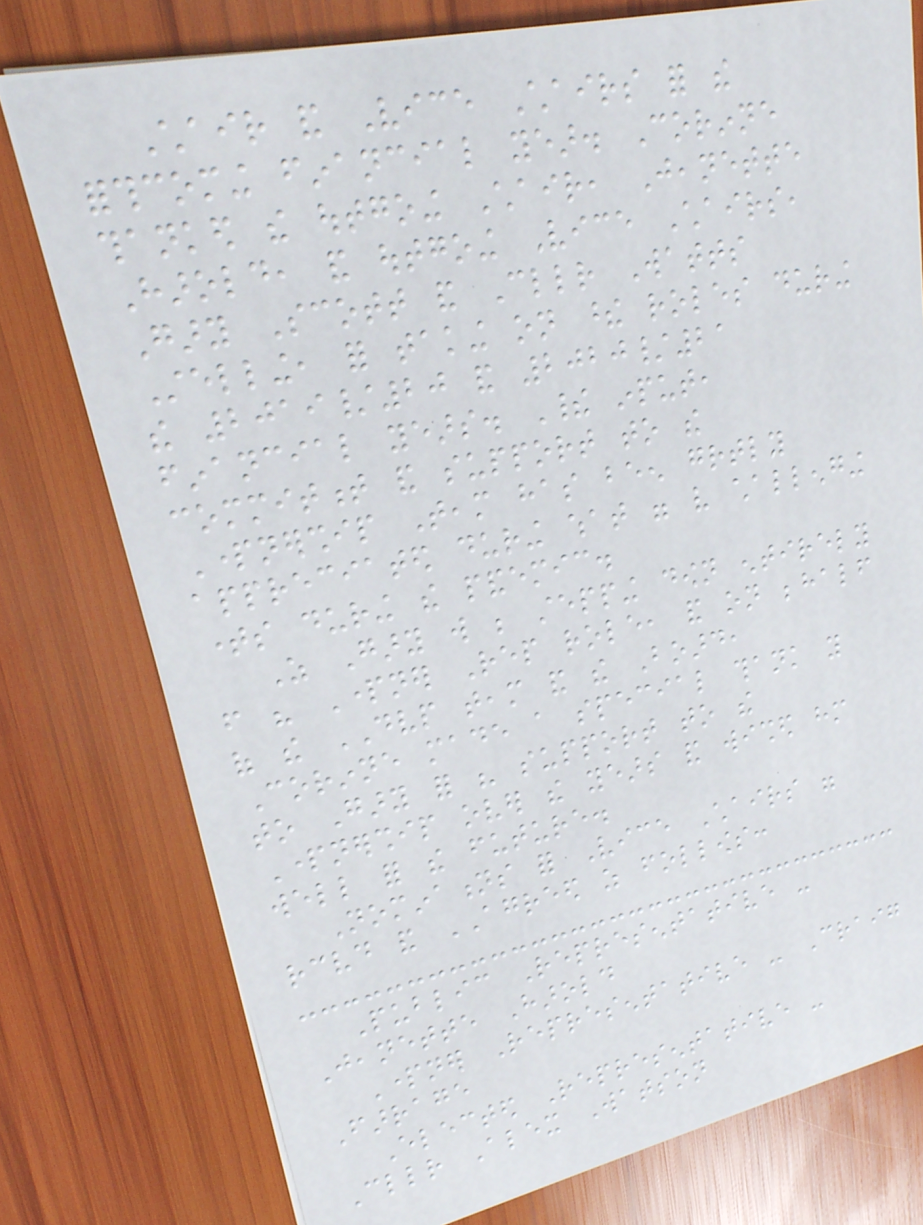Chair and Vice Chairs for the
forthcoming financial year. Corinne
thanked the outgoing Chair, Jeanette
Harold, and outgoing Vice Chairs,
Gary Scott and Cllr Watts
Stelling, for taking on these roles during
the 2019/20 and 2020/21
financial years. Their input,
commitment and support to the
Partnership Team has been greatly
appreciated during what were very challenging
times during the pandemic.
As Gary will be stepping down entirely
from his Partner Rep role, and on behalf
of the DVP team and the Board,
Corinne made a special thank you
to Gary for his support to the
Partnership over the years and wished him
well for the future.
Nominations for Vice Chairs were
received and AGREED as follows:
Public Representative -
Jeanette Harold
Partner Representative - Craig
Farrage
Elected Representative -
Cllr Alex Watson
